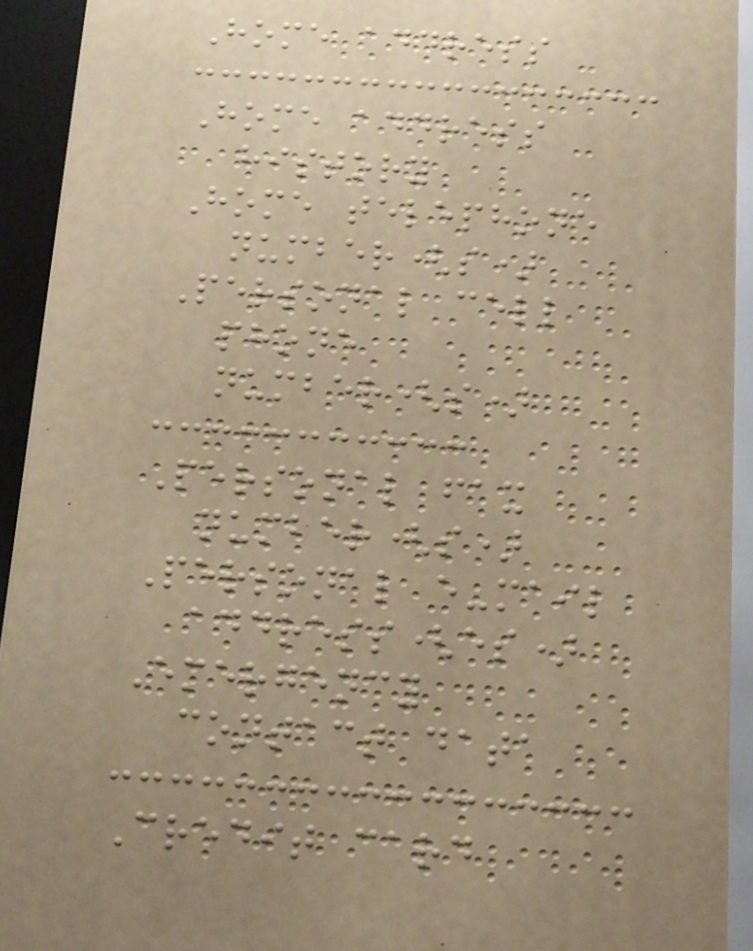Home address
Home address
history
Home telephone
number(s)
Personal cell
phone
number(s)
Personal fax
number(s)
Personal e-mail
address(es)
Emergency
contact data
Credit card
